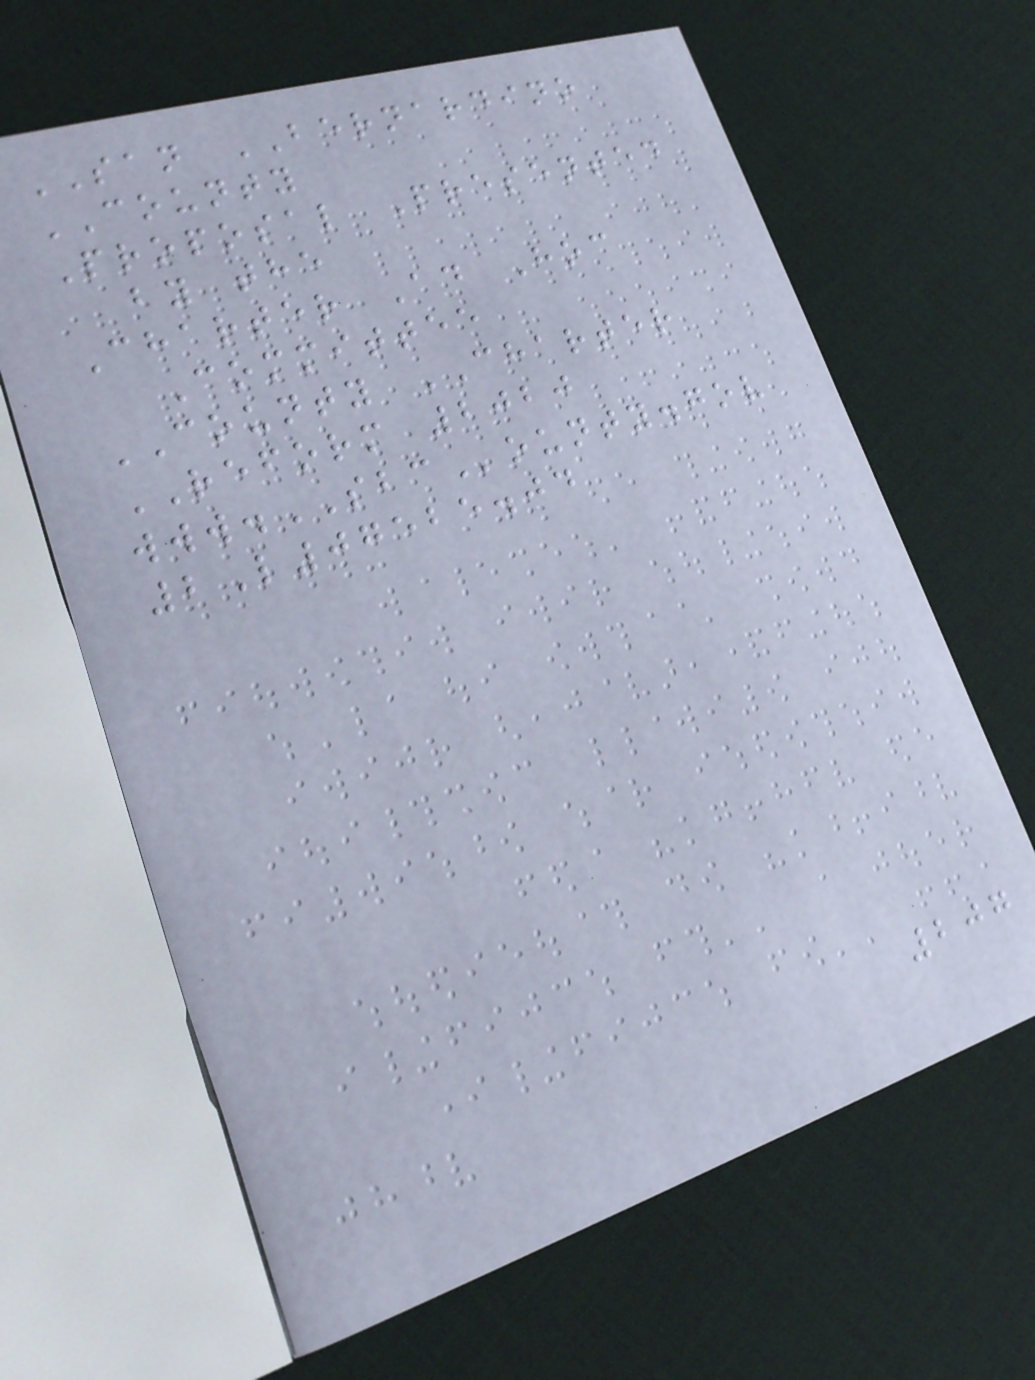SAN BERNARDINO
COUNTY
Proposal Presented
by the
Charter Ad Hoc
Committee
COUNTY CHARTER
REFORM 2020
www.SBCounty.gov
2L07525.04
207
